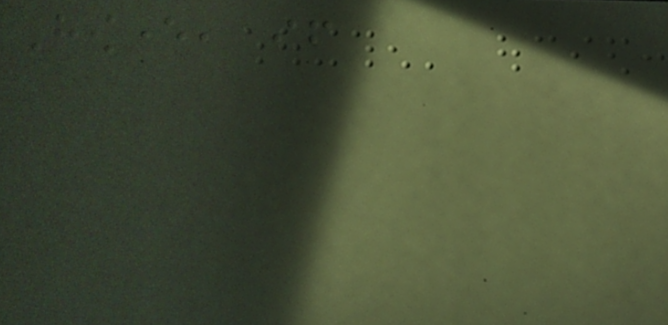However, if
